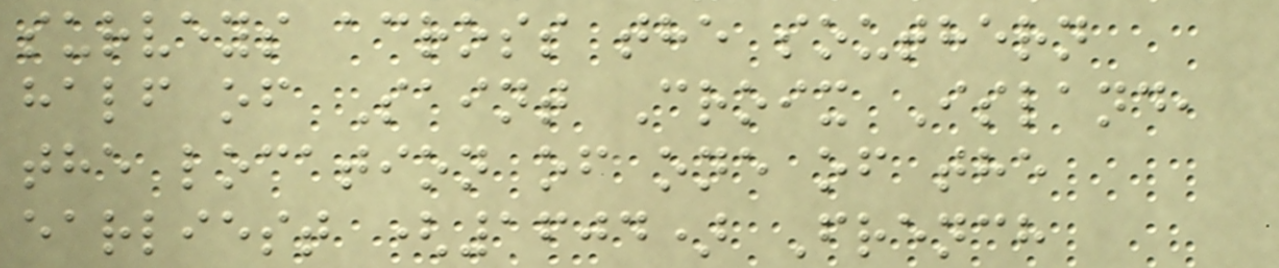surveys across the southern
half of Saint Croix Island,
the location of one of the
earliest (1604) French
